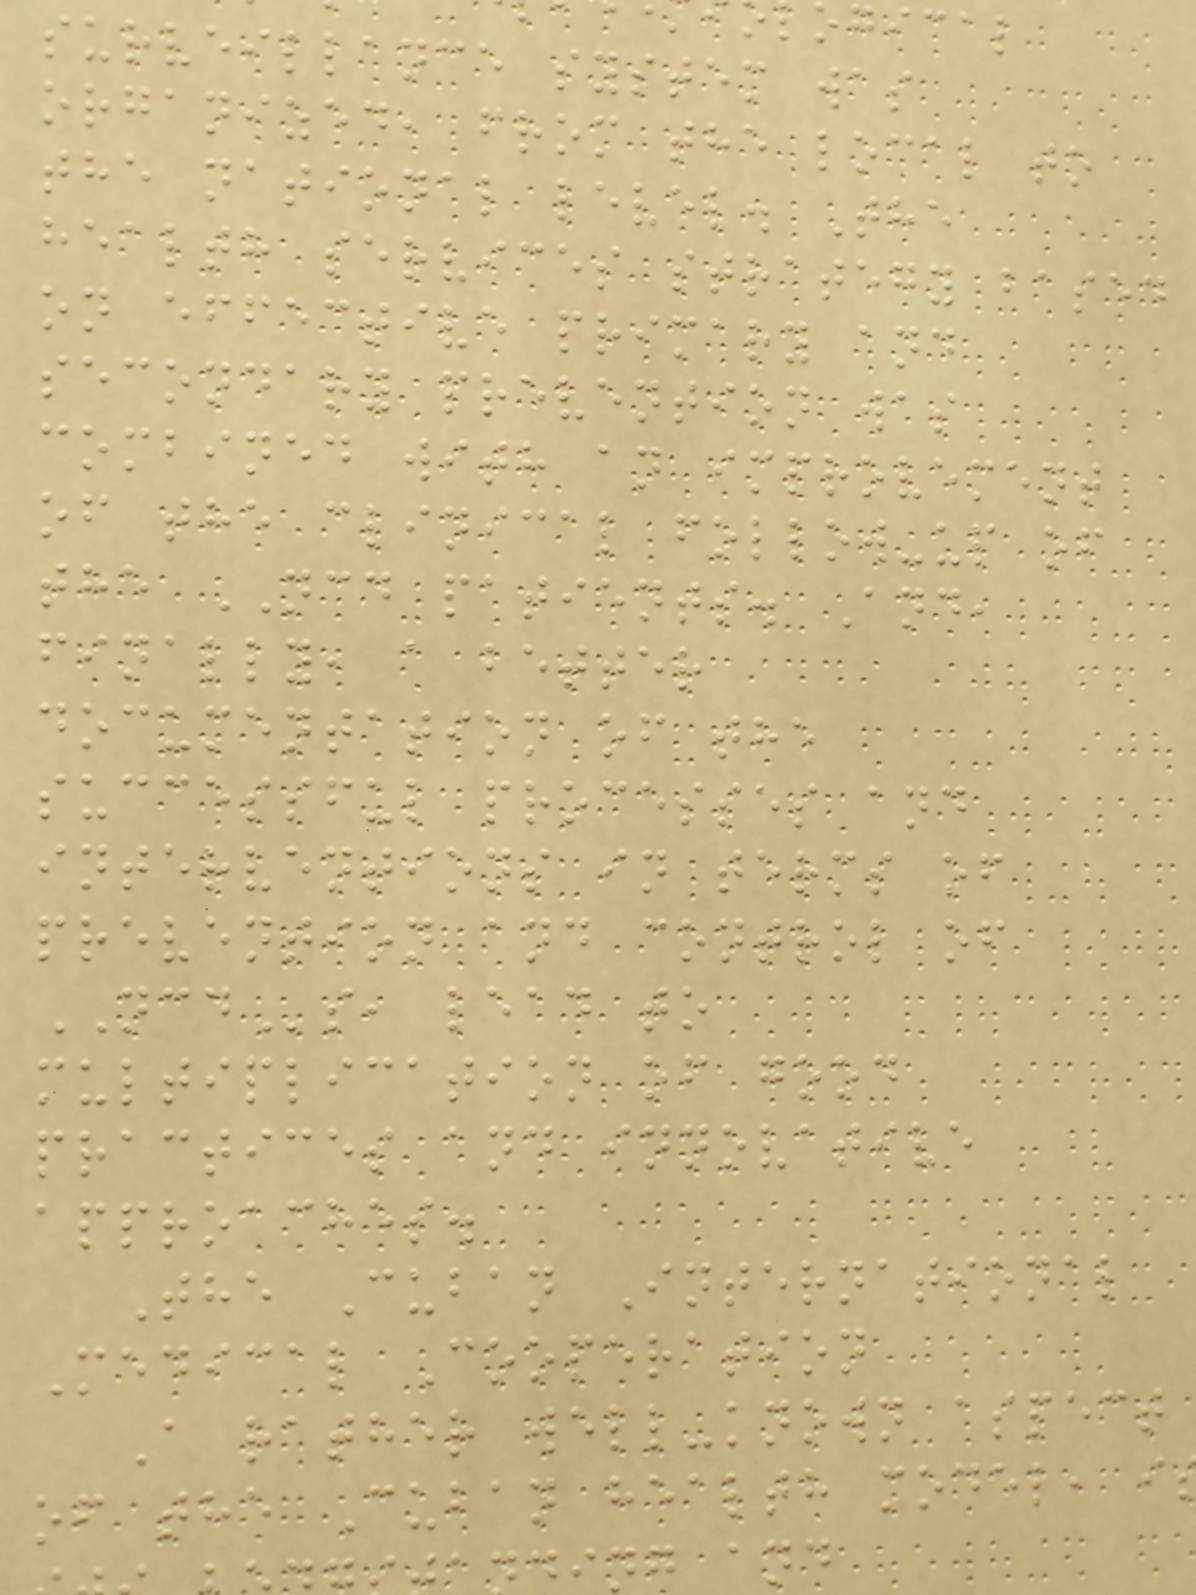surveillance system was
organized, from the local to
the national level. The
health services strategy based
on effective primary and
secondary prevention was
combined with an improvement
of the clinical follow-up of
the NCD patients. And,
finally, a better
documentation of the
successful processes and
interventions in terms of
prevention and control of
NCDs, lead to
multiplication of good
practices and innovative
approaches.
The Cuban International
Medical Cooperation
A rather well-known aspect
of the Cuban health model, i
ng and
